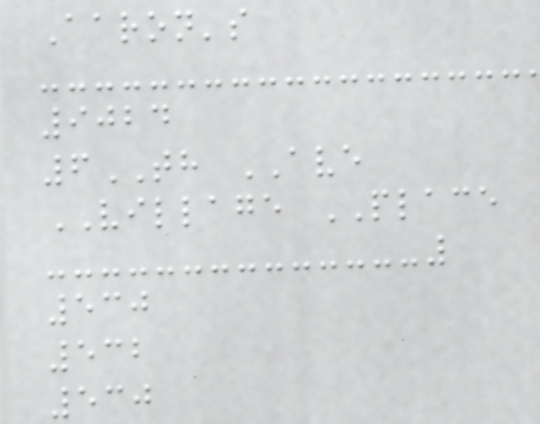Aaron's
9024
6TH AVE
VILLAGE PLACE
530
532
530
